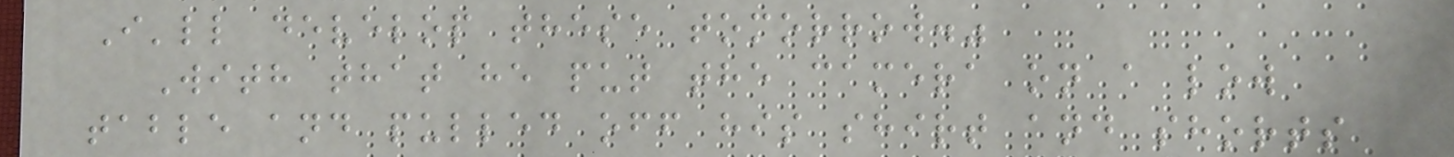I'll develop these tomorrow."
With that he put the camera on a low
table and pulled off his shirt and shorts
